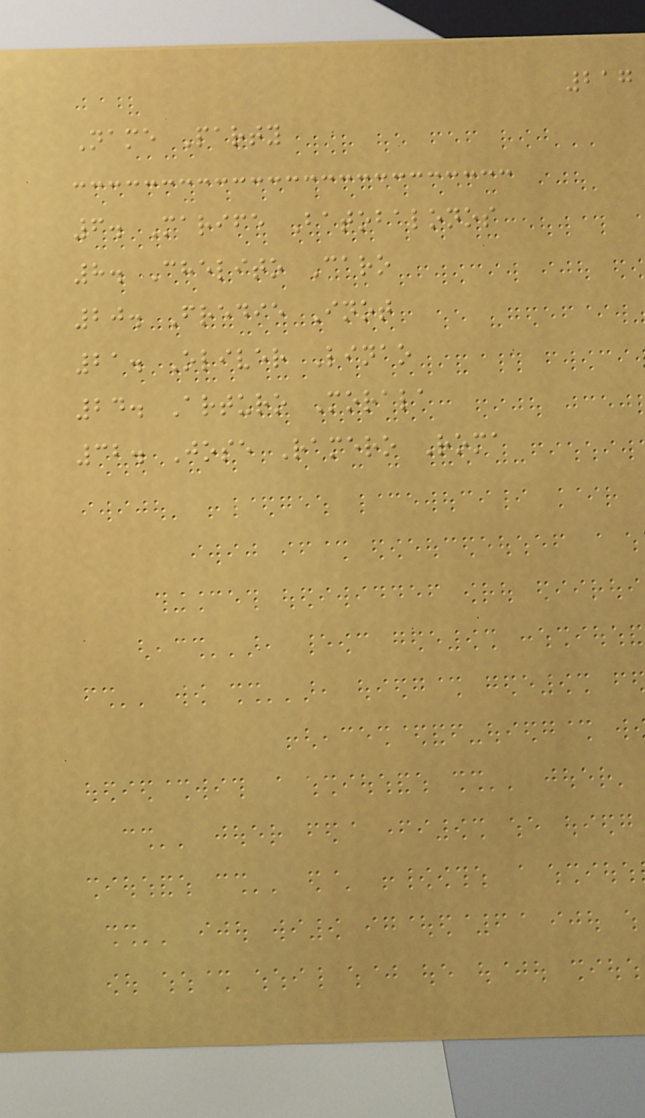217
Name Party
6. Marife Batobalonos
8. Chelito Caro
20. Fredie Inot
21. Oliver Linao
24. Arturo Morala
32. Jose Ramero Roma
